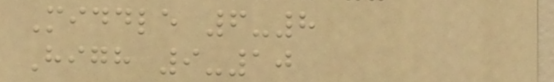Middle 6-8
High 9-10
